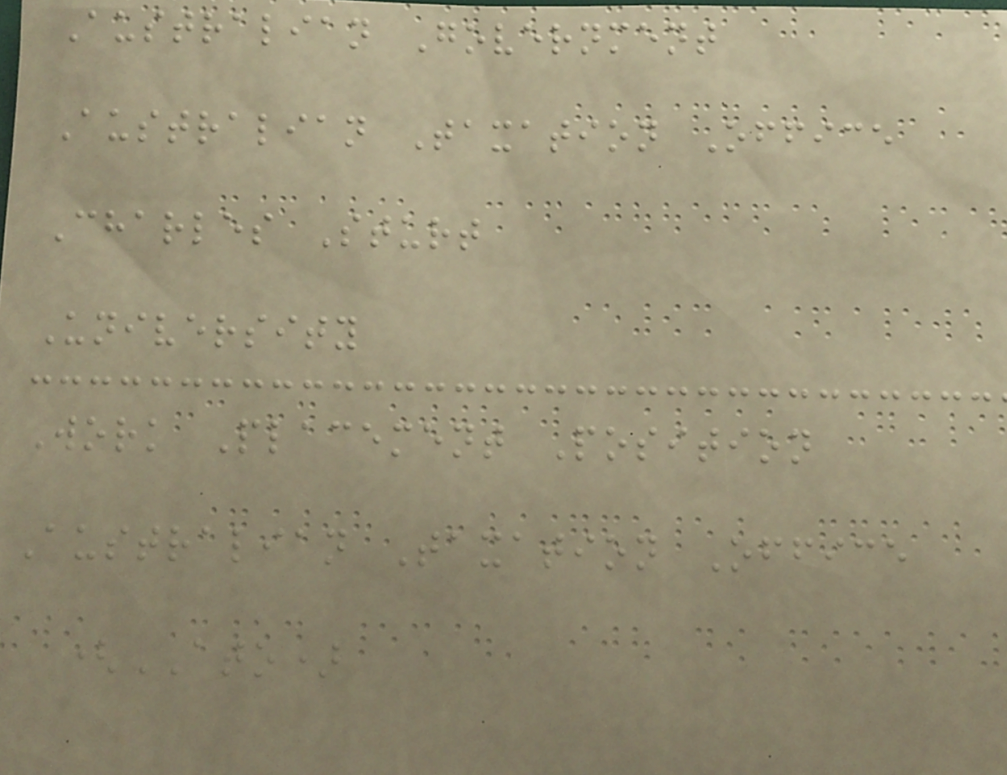Australian Government
Australian Taxation Office
Charles Sturt
University
Work Placement Position
Australian Taxation Office
(ATO)
